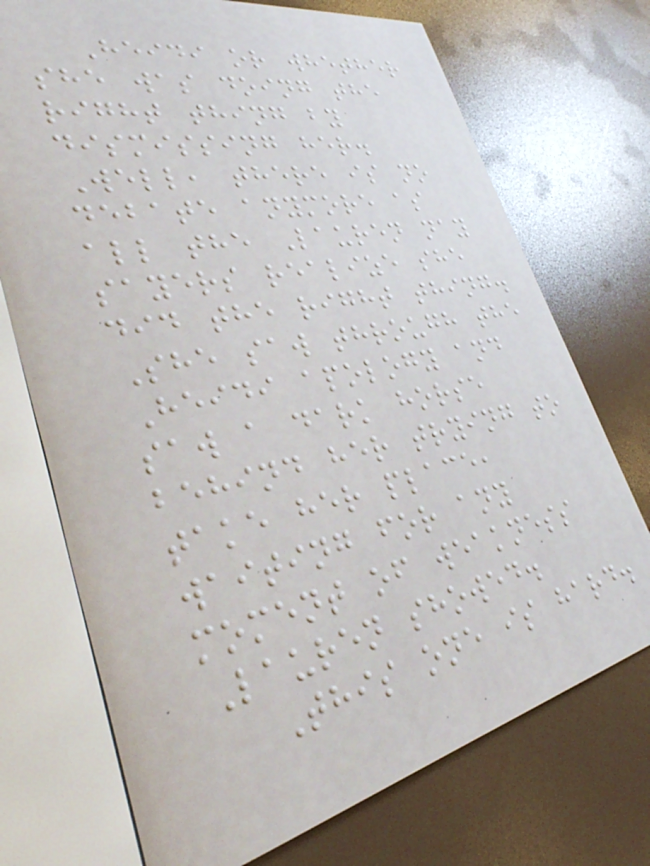Heidi or whether
she was doing the
right thing by
dismissing her.
Well, there is no
debate anymore as
all the Lauren nay
sayers realize she
did the right thing.
She saw through the
Heidi apology and
saw a dark horse
behind her trying to
take her place,
waiting for any
moment of weakness
Lauren showed.
This one is hard.
